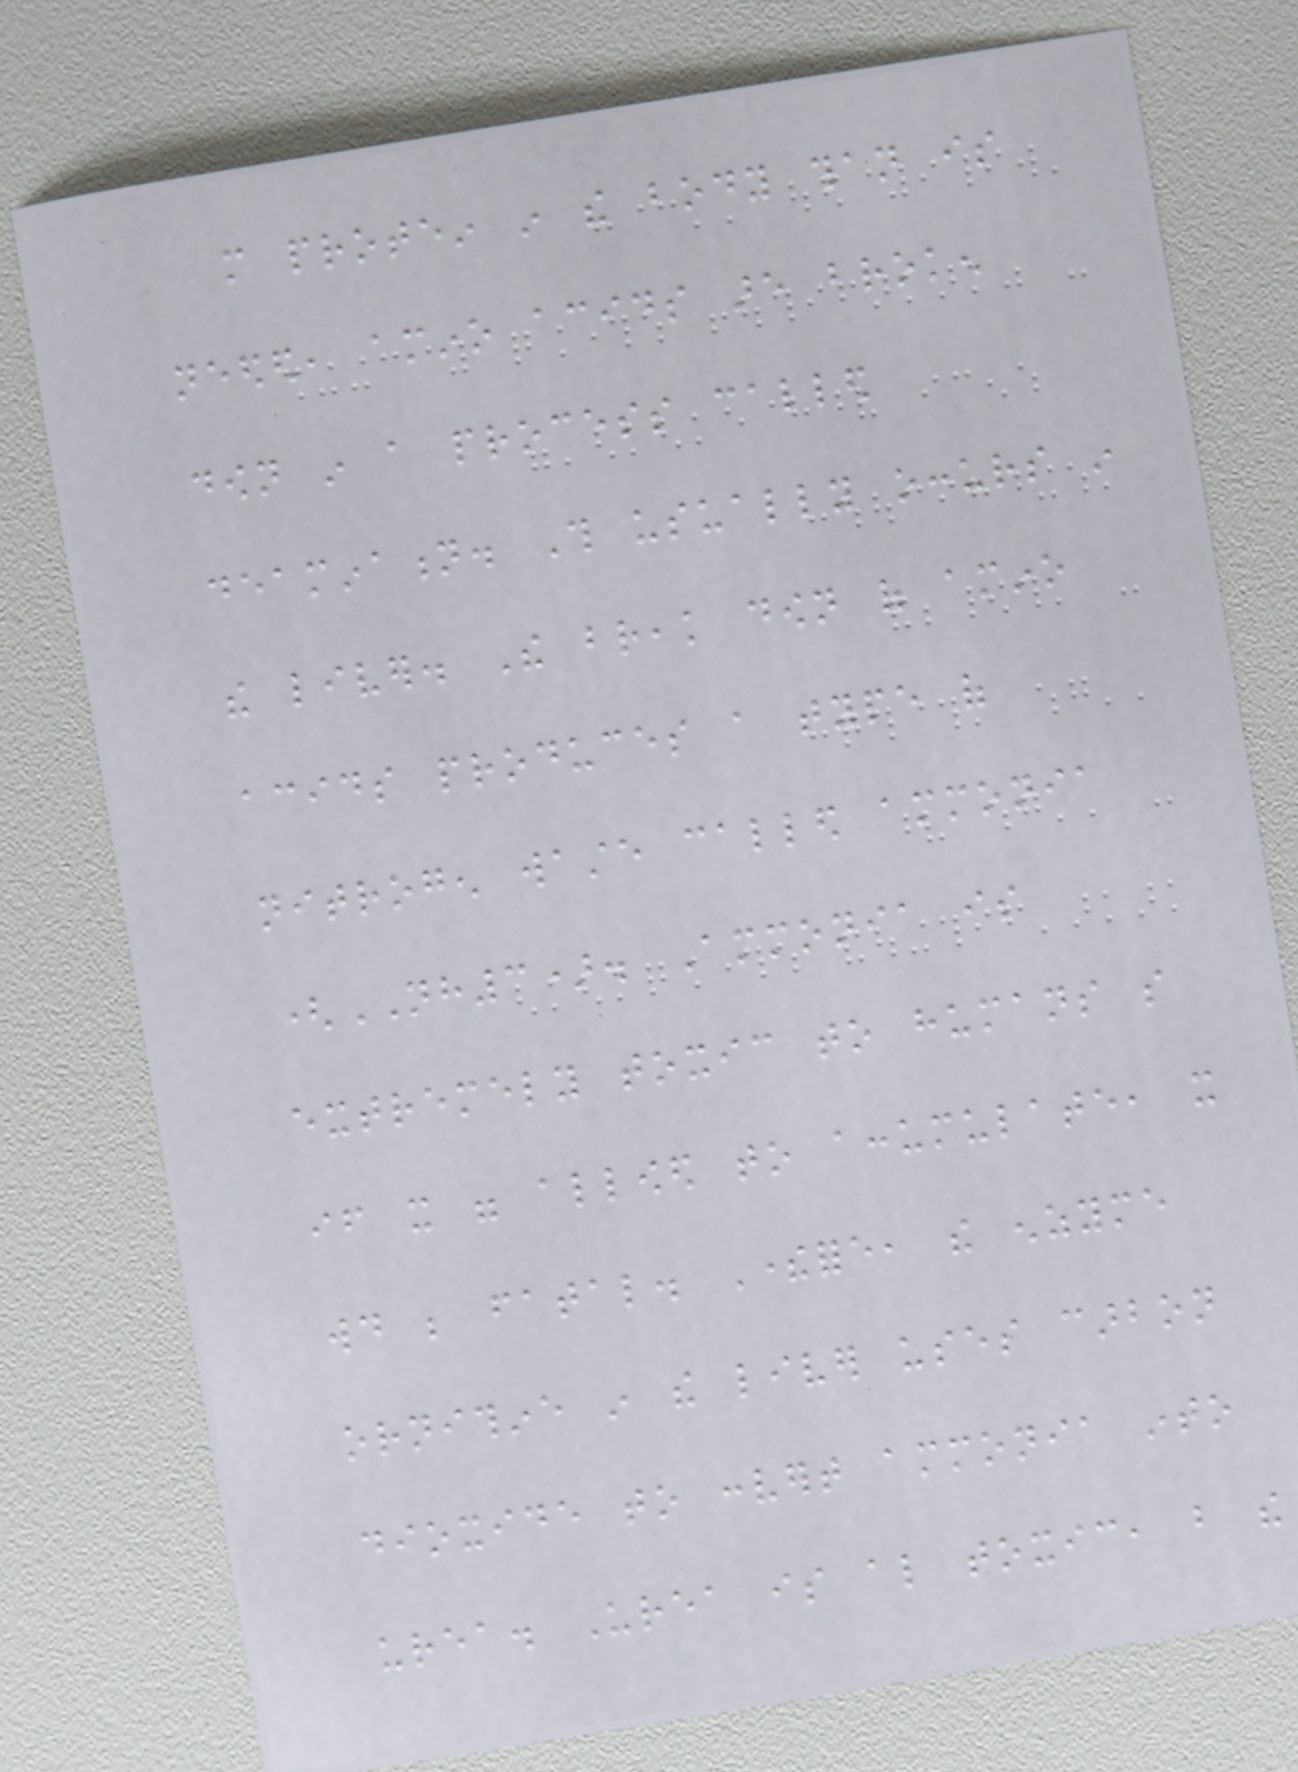more protein in the body than is
needed, amino acids are broken
down in a process called
deamination. This usually occurs in
the liver. The break down of amino
acids produces a type of
nitrogen waste called ammonia
(NH3). Ammonia is
extremely toxic to humans so
if it were allowed to accumulate, it
would be fatal. Therefore, the enzyme
ornithine in the liver uses carbon
dioxide to convert ammonia into
urea. Urea is also toxic, but the
